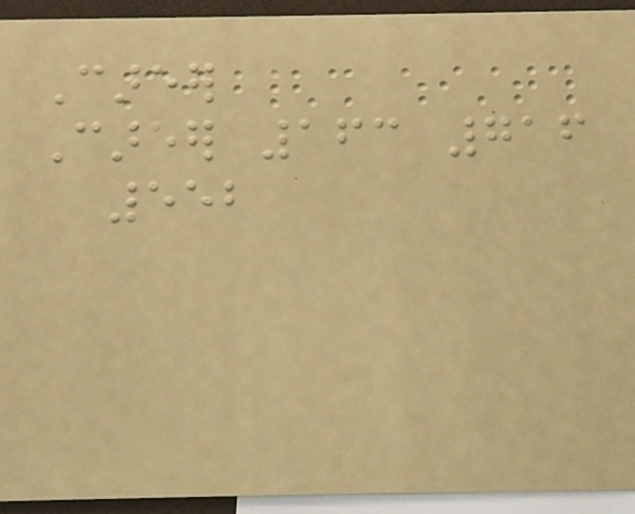Career
Career 163 716
552
